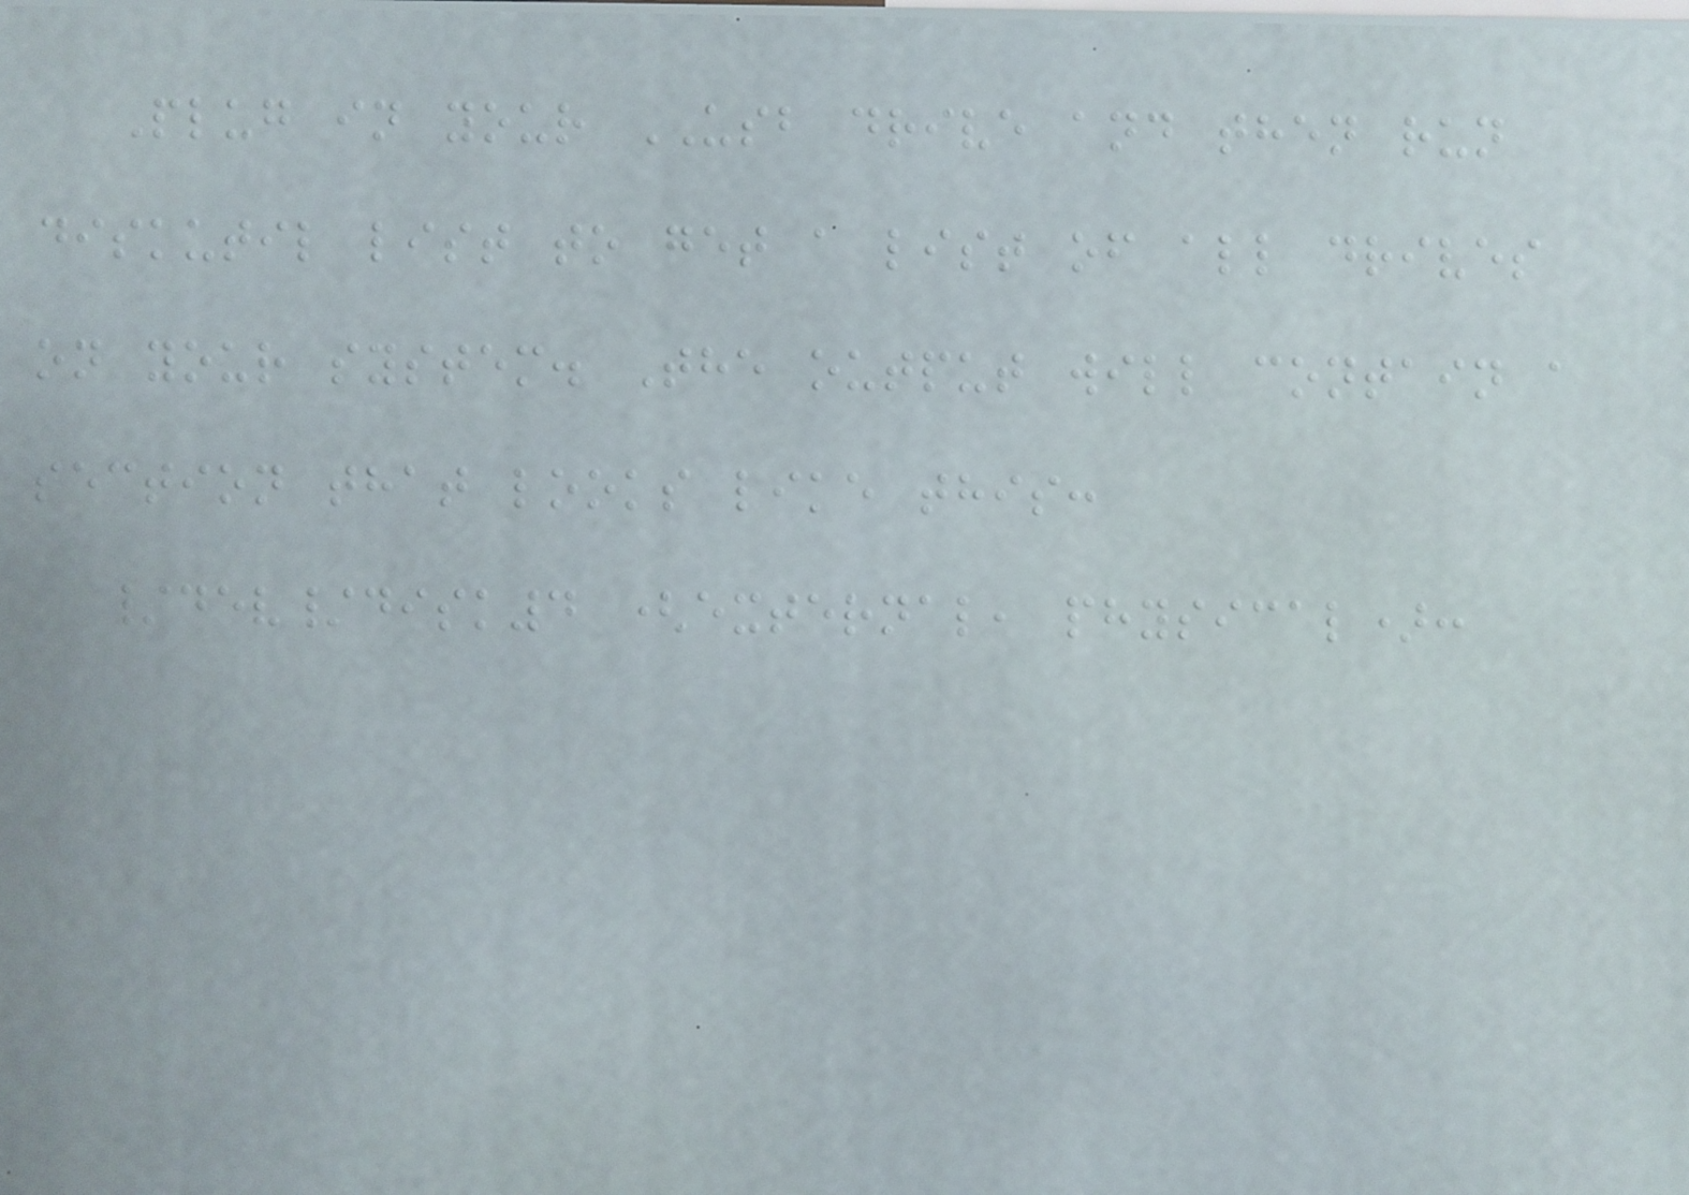Plug in your USB drive and then run
diskutil list to get a list of all drives
on your system. The output will contain a
section that looks like this:
/dev/disk4 (external, physical):
